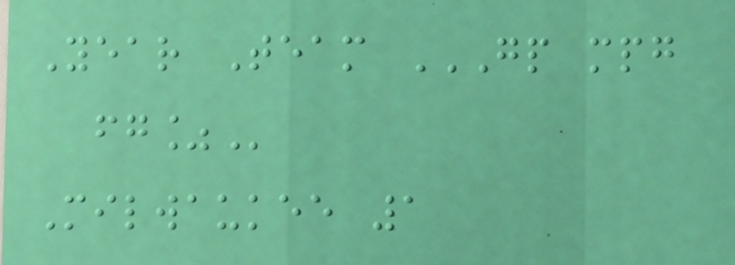Year Team GP MPG
FG%
Milwaukee 1
